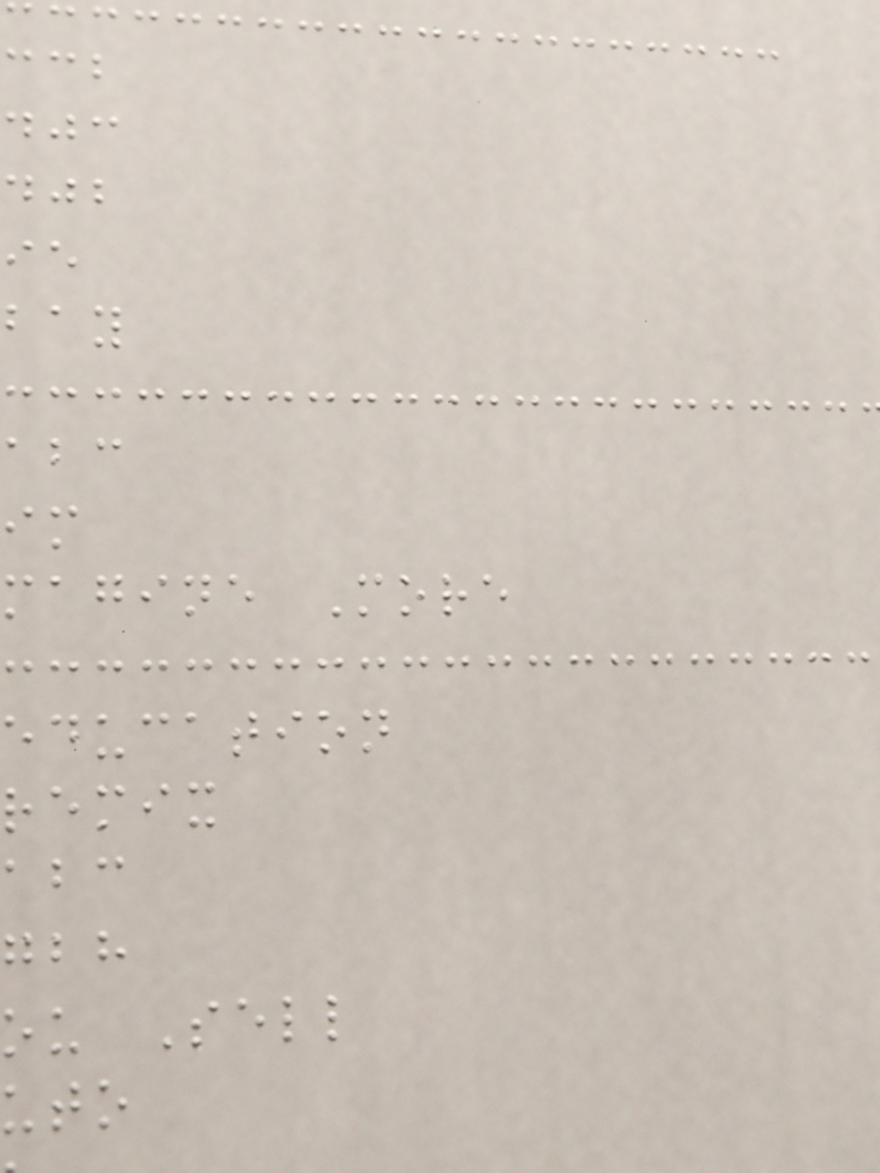magine More
education
remix
ou Sell
